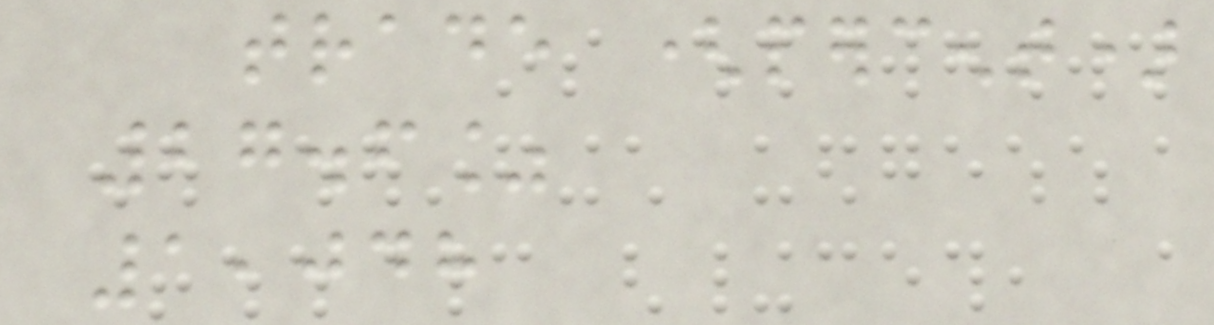trade (percent)
27.6%
1,048
